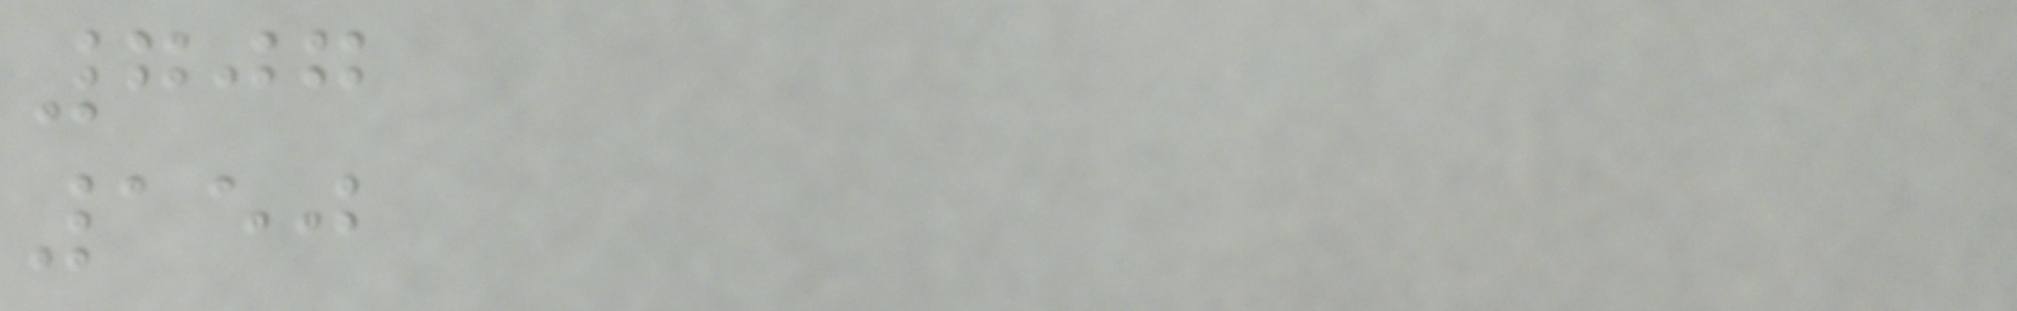707
150
